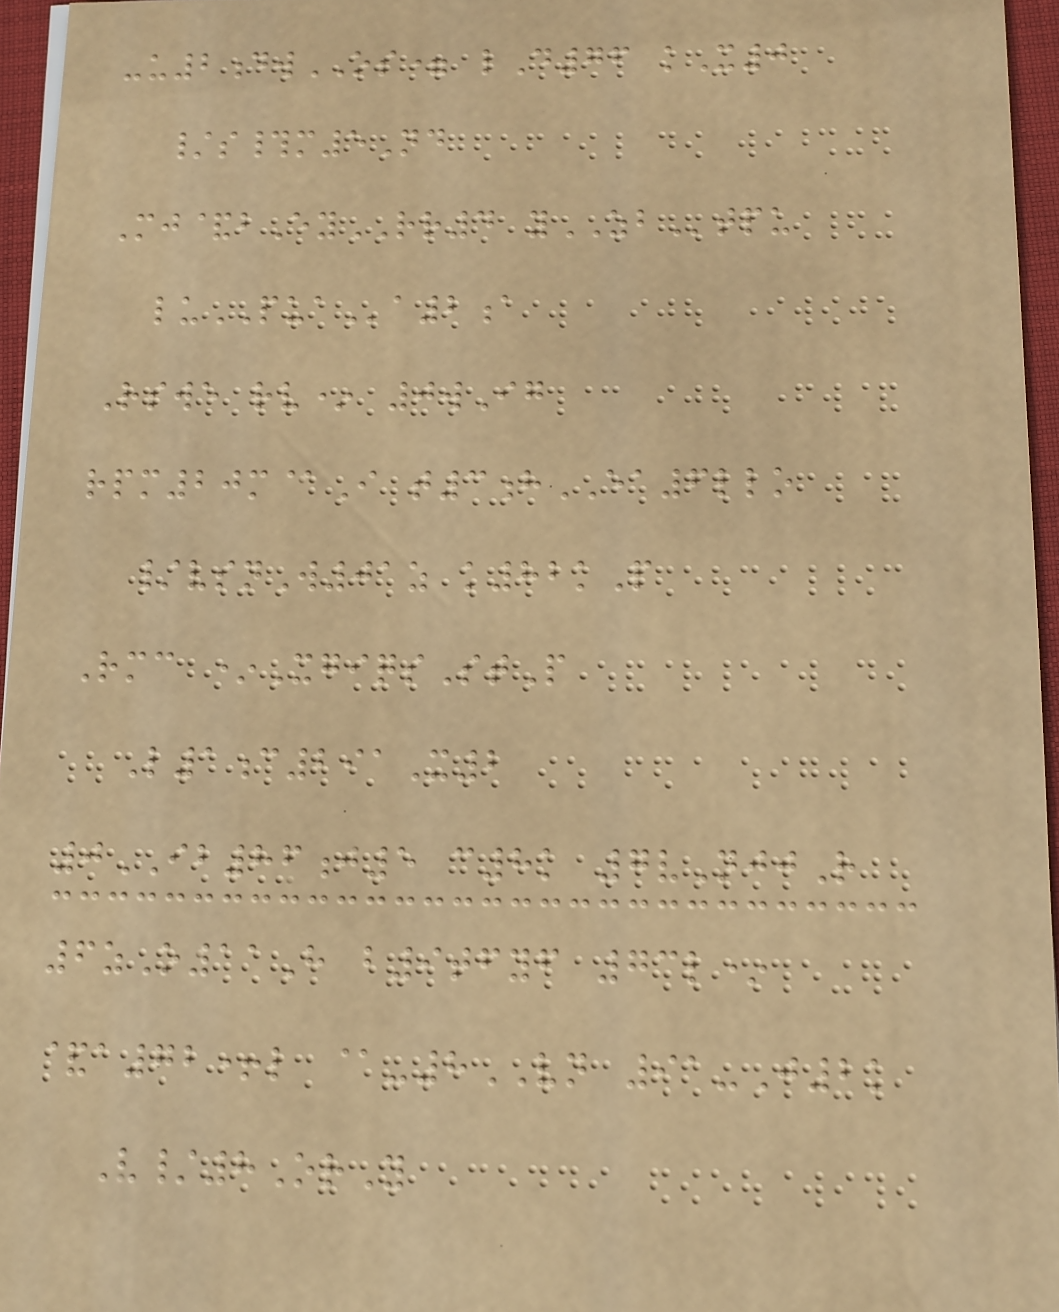-u2dwOS= lD76 kX0
/s#m5Nd
Mj&bEyRR4 yZBtpu
luPUAa2a
Rswe rv* 0wIg
rpm20m@I t3hEA6llo
/vsnW01z k82kP
Rmc *XgiqsStP
L1c291X2
0IB86j5 c8k 7vNjjR
6zO11H b9tfyf 73l*
&a72+l @-8VN 91-J2k
V/8OrY
